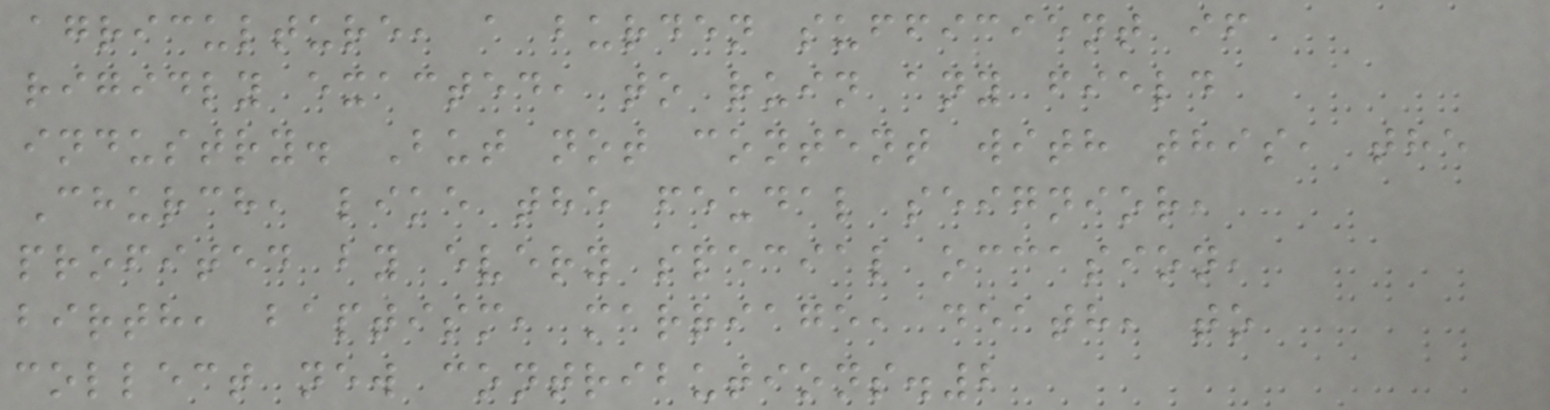agriculture, a burden sufficient if
rigidly exacted, to ruin any field
industry. But not content with this, the
Church, like the feudal seignior,
profited by every special occasion,
birth, baptism, marriage, death, to
collect new contributions.2
